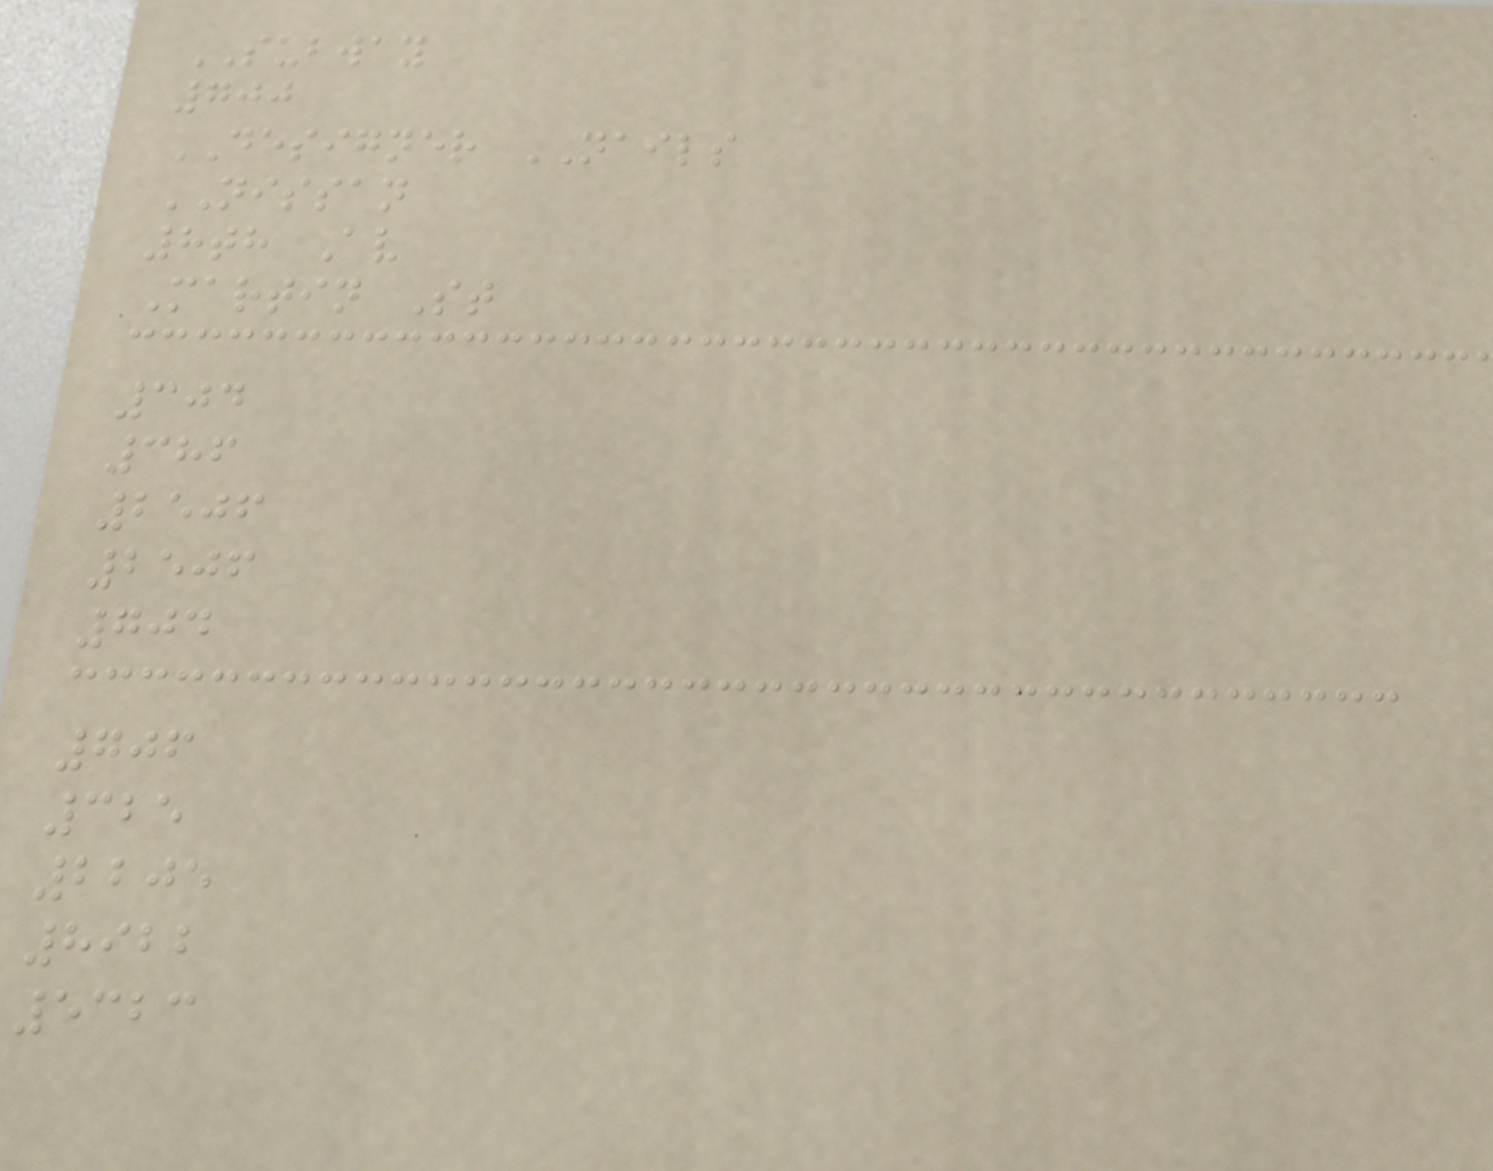SUBWAY
700
DESIGNER NAILS
NISSAN
8th Av
Martin St
304
386
2506
2506
704
706
325
2205
8922
5323
